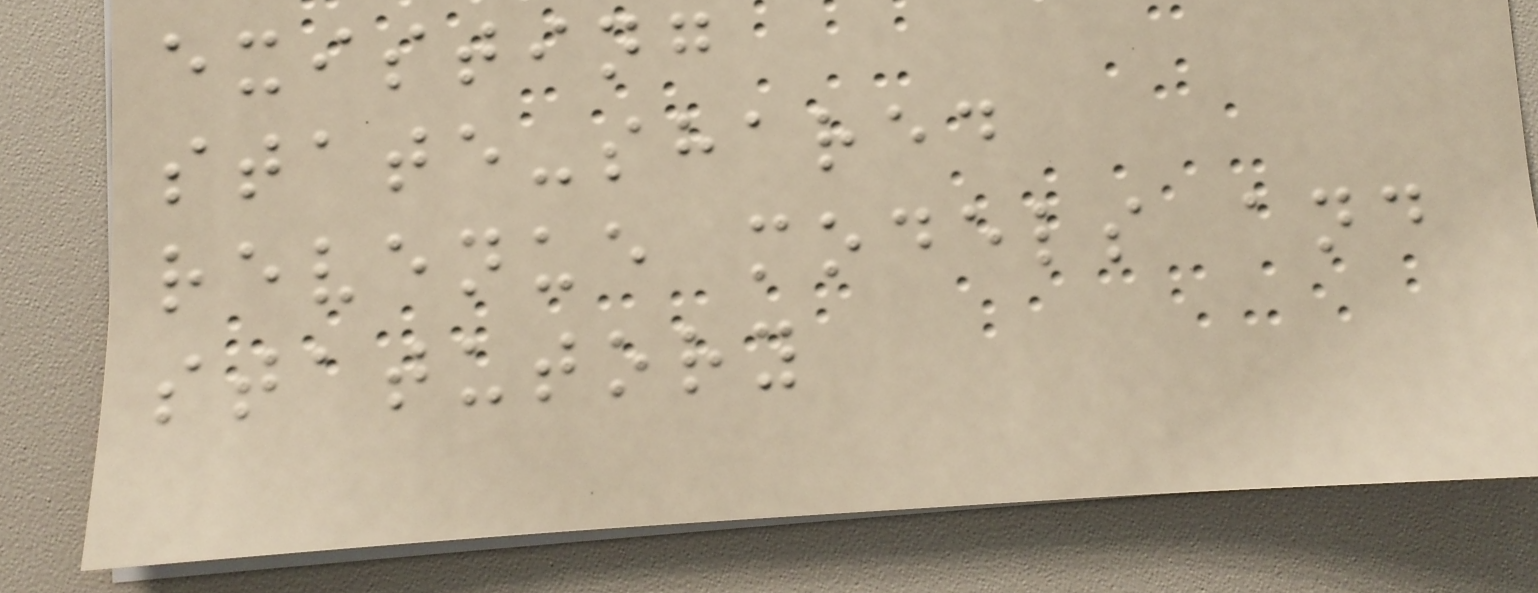existing
state-shared
revenue models and
statutory
